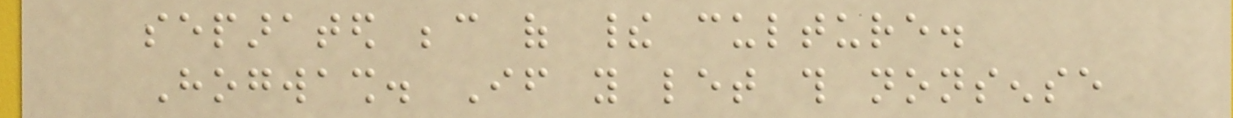separated because of their culture.
Hogwash. If you let this nonsense
